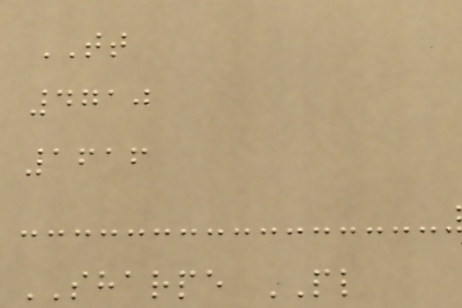TT
4710
1616
SHARPE PL
